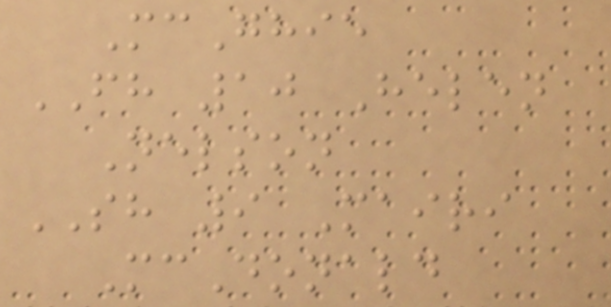McGhie
FH 10 Helen
Nelson
SH 9 Mairi
McDonald
